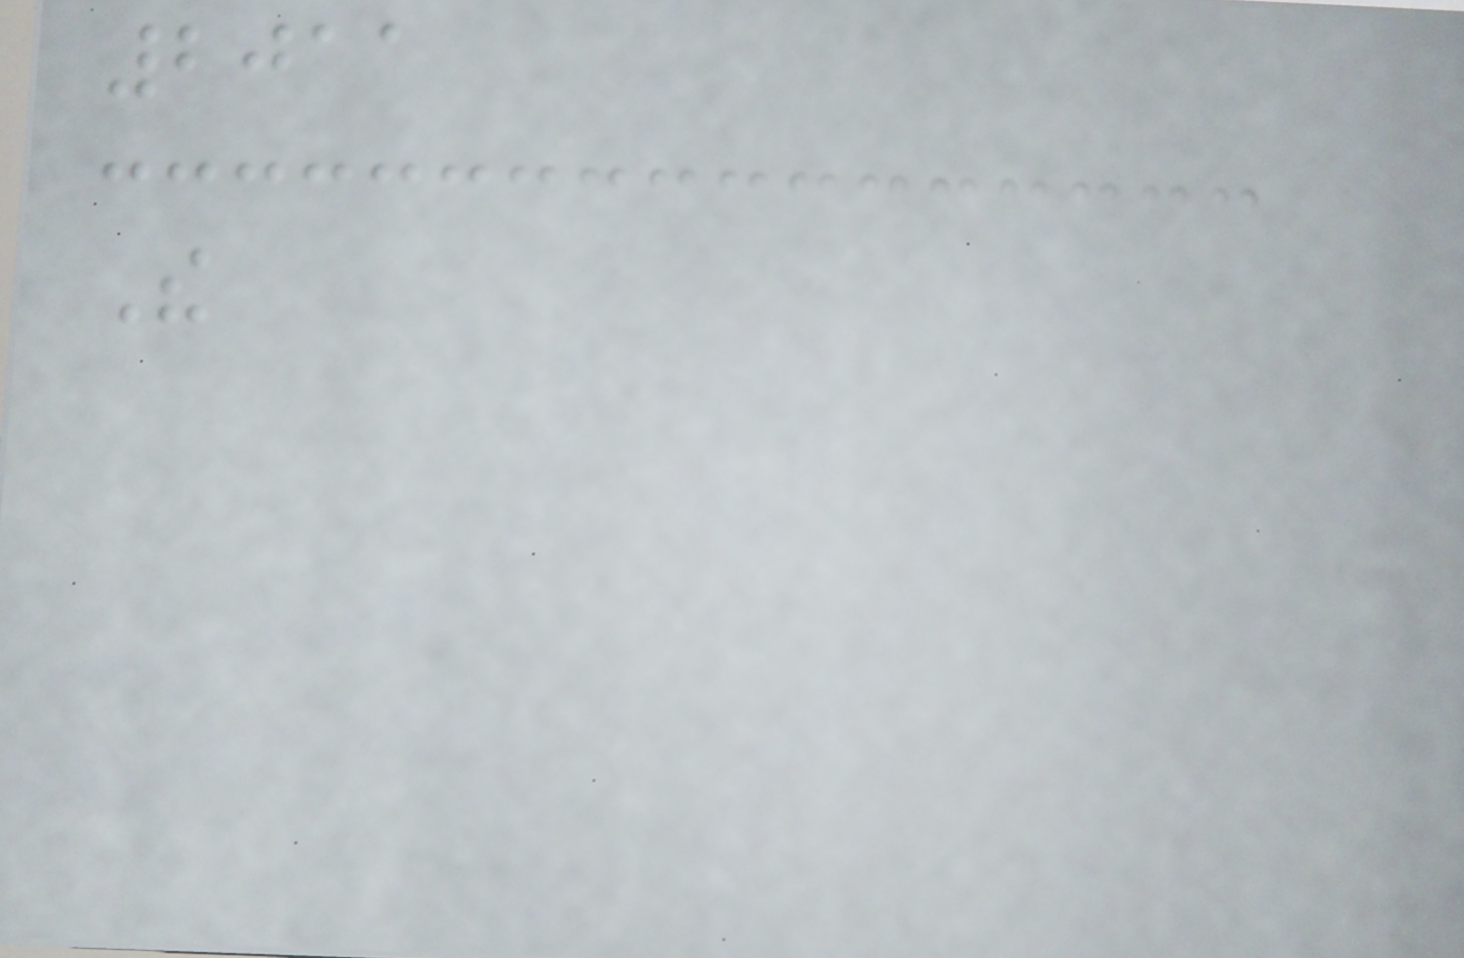2011
The
